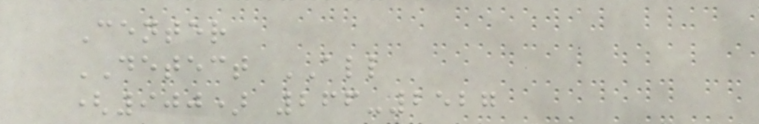Center
DETECT ALL
(900) 266-2527
